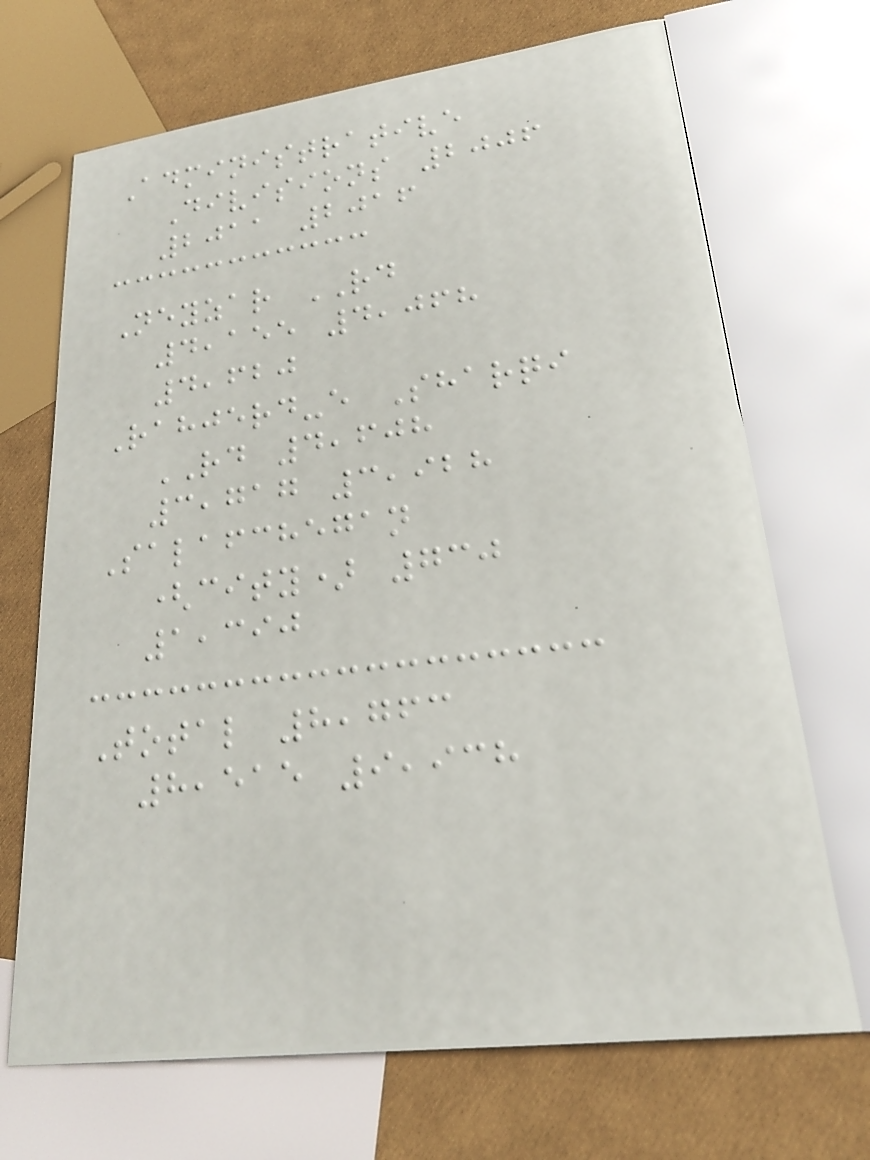Administrative
Divisions 2006
2011 2016
Neyzar RD
4,155 4,068
4,620
Rahjerd-e Sharqi
RD 4,608
3,717 3,928
Salafchegan
(city) 730
1,390
Total 8,763
8,515 9,938
